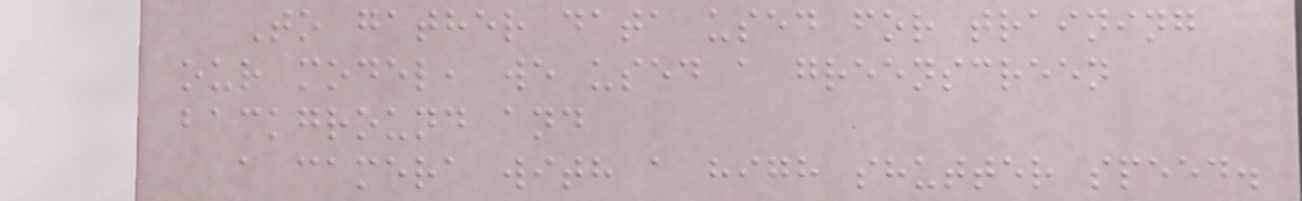To gather data used for training
our model, we used a greenscreen
background and
a camera with a high shutter speed.
